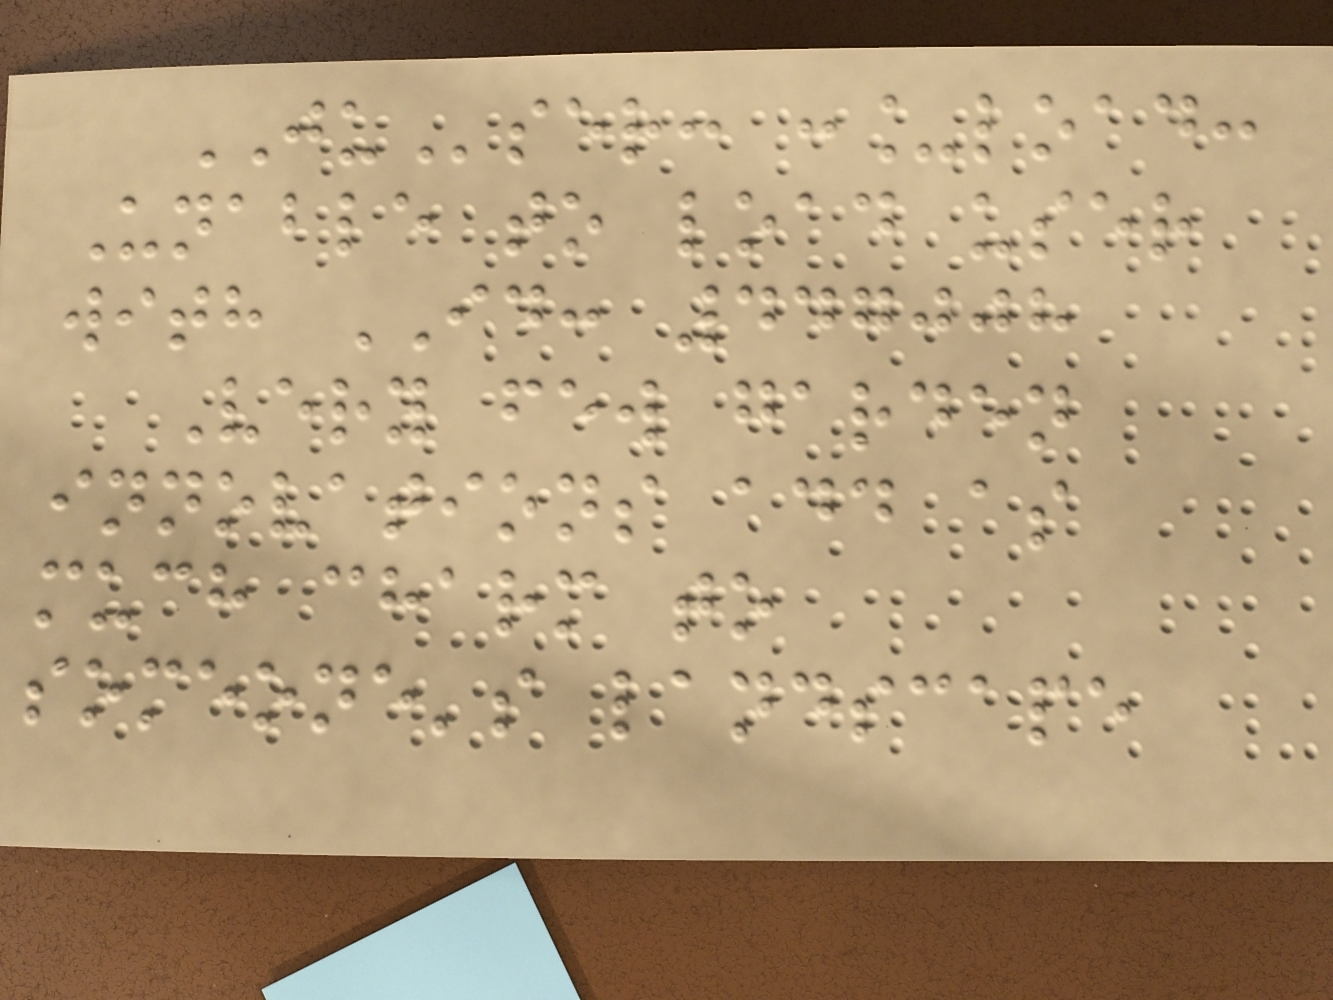JUser: :_load:
Unable to load user
with ID: 447008
Very few garden
innovations add as
much charm to
someone's landscape
